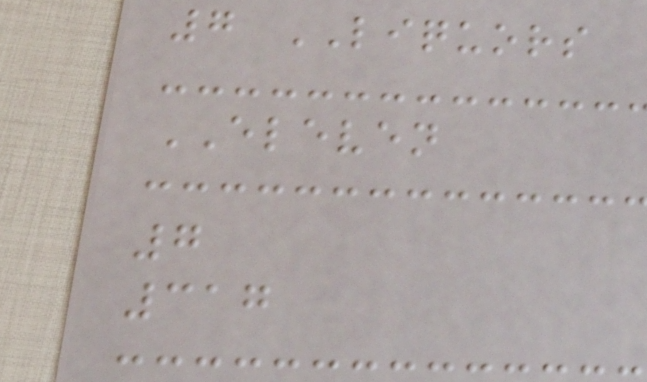7 LIQUORS
ELEVEN
7
317
